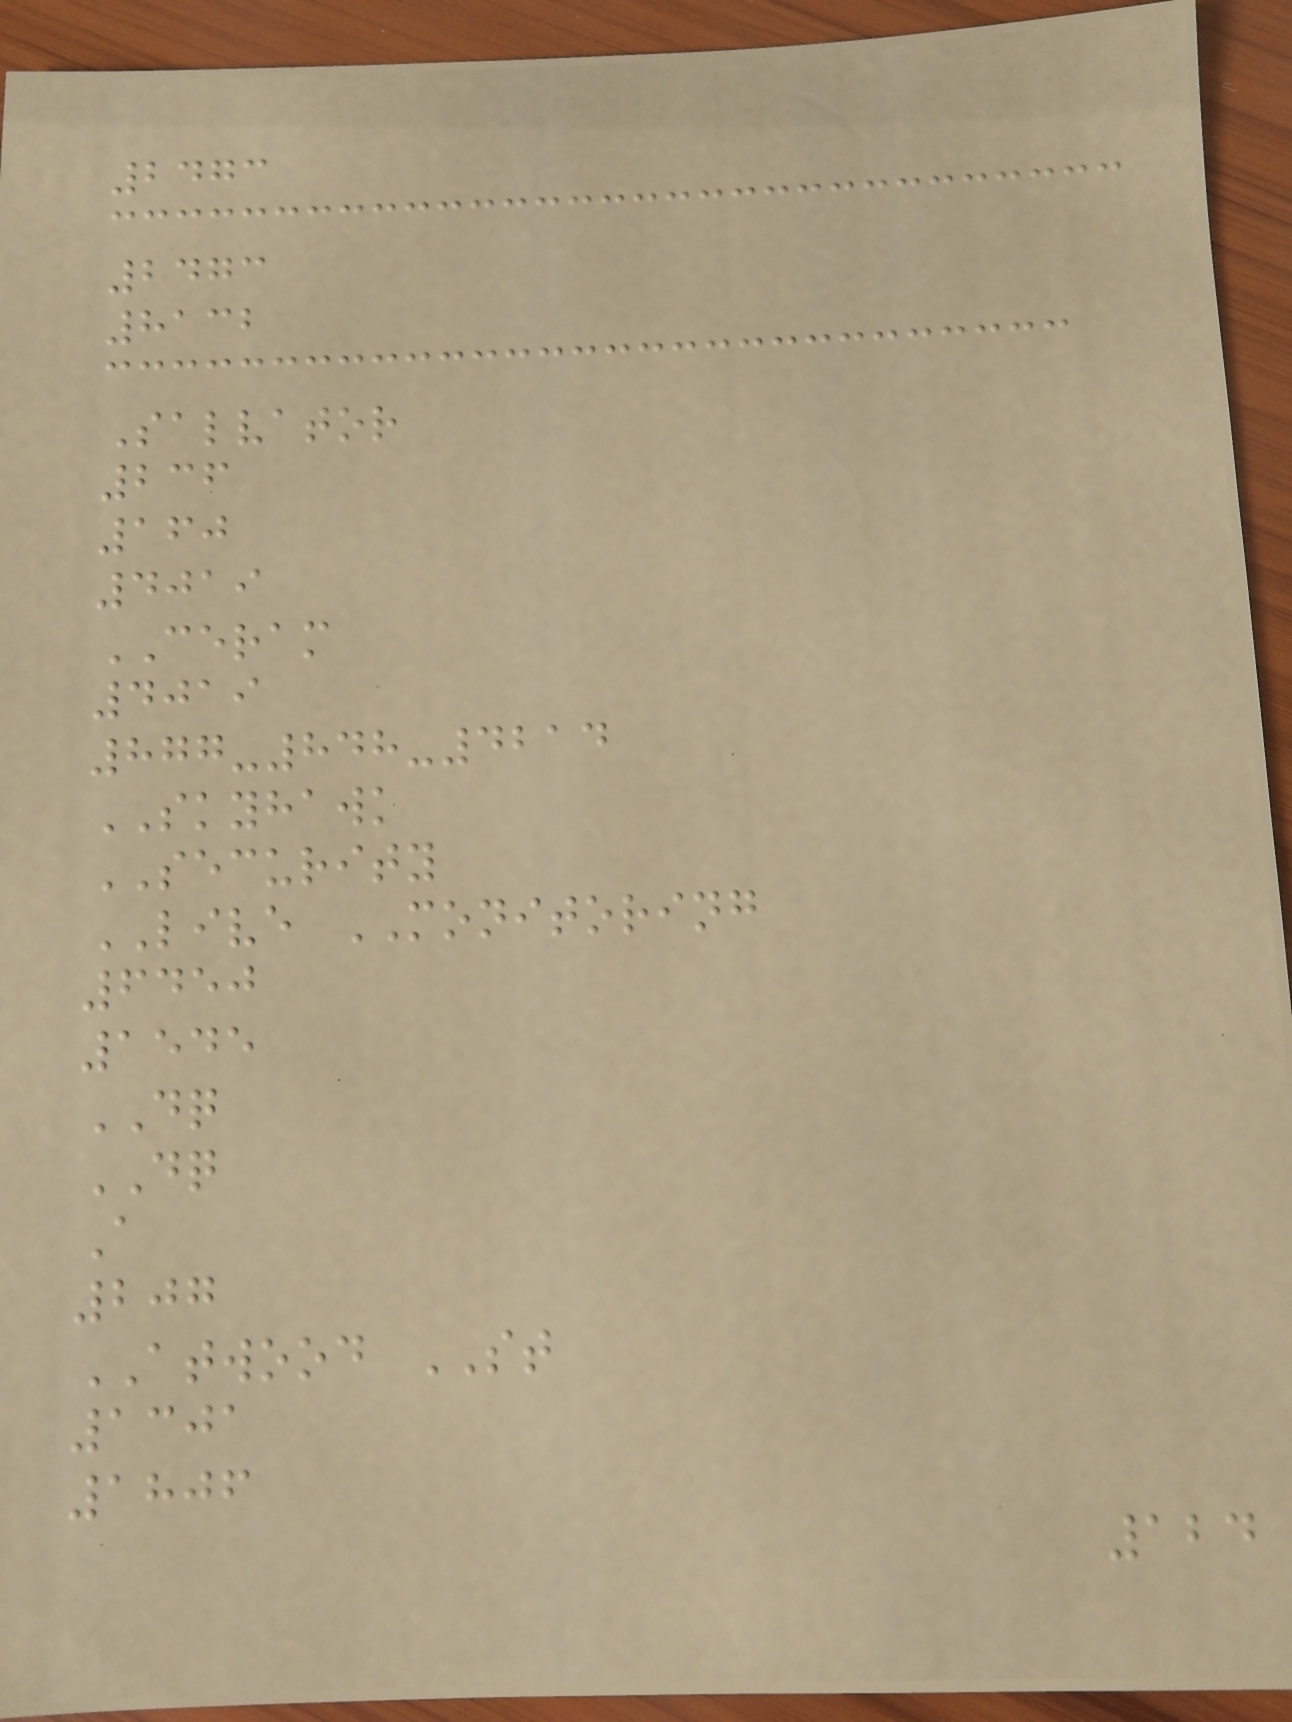2473
2473
8132
Salvator
236
160
4019
CERAM
4019
877-848-4214
SKYHAWK
SECURITY
LIVE MONITORING
6450
1545
DQ
DQ
A
207
ATWOOD ST
1301
1806
124
